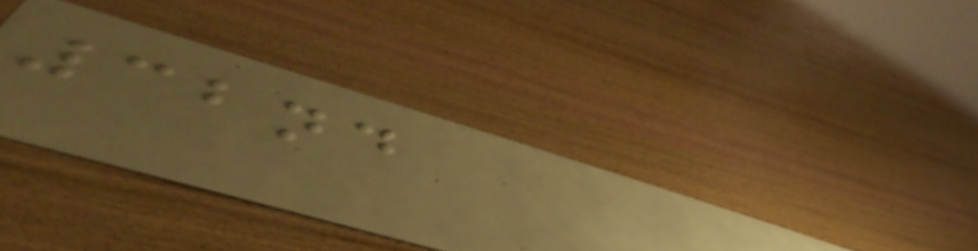32nd
